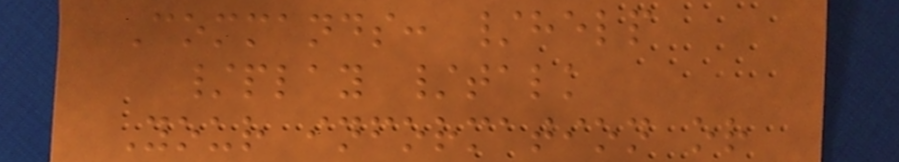Commands: /help
/play /talk
Your information or
